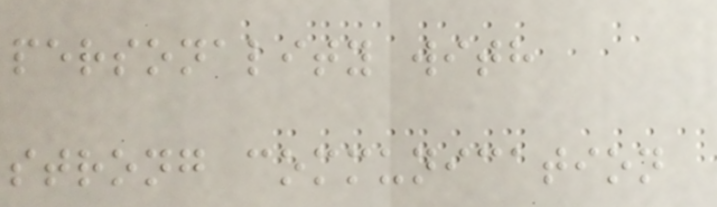personality with
strong communication
